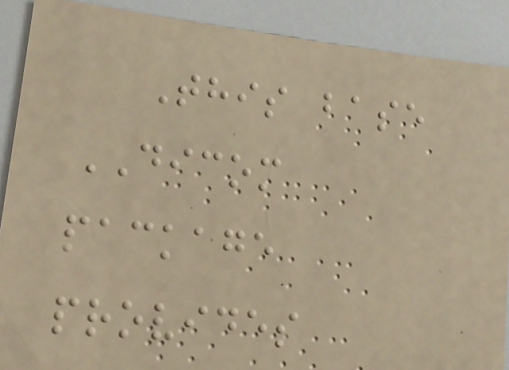This base
DICOM
package
provides
